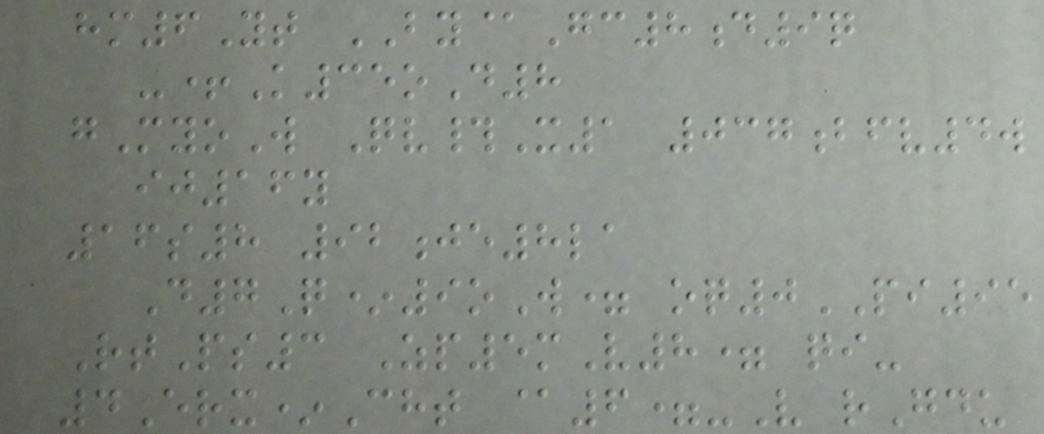hm6Yt BY@Gc8d9q
-+K35oD8
gMyoW Qv#X1 037bfv4w
ij16y
16s8 92je8la
D7Q*9oW= oq0PI95
RtPs3 Zp5mV8= qi-
4Erx*Cht @6=-V rGdu
